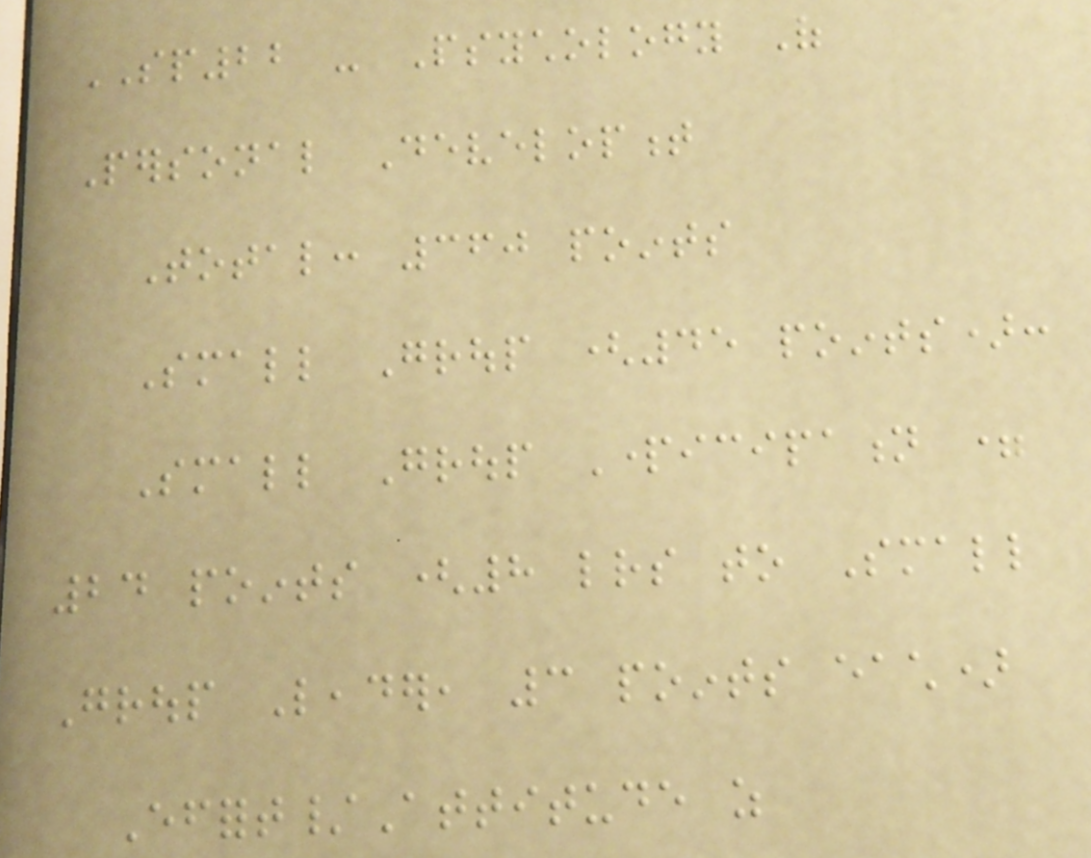SP22 - Psychology Of
Personal Development
Total: 360 points
Small Group (45 points):
Small Group Participation =
24 points (8 letters to Small
Group Leader, 3 points each)
Effort/Attitude as
